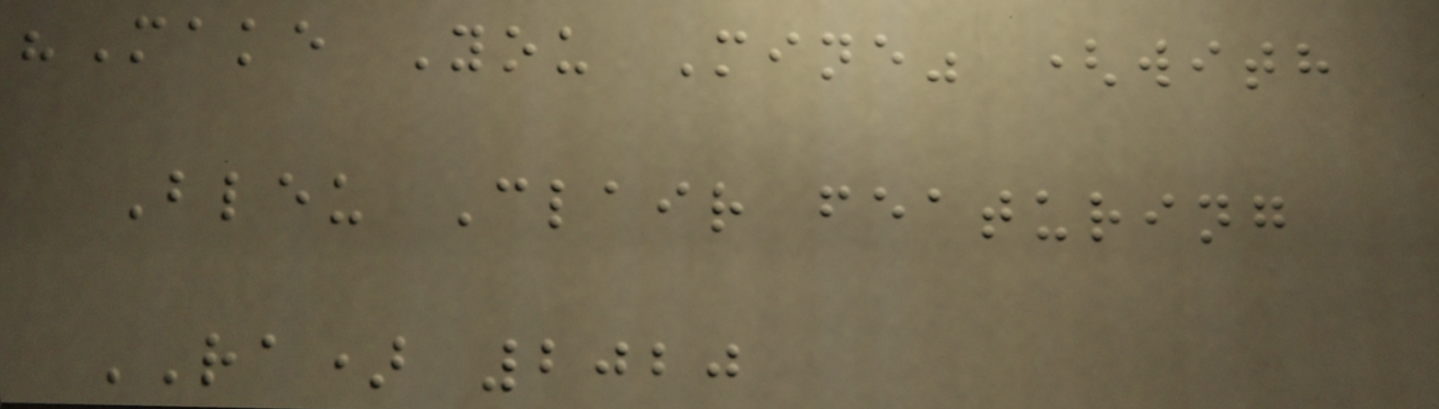"Make You Mine" (with
Bleu Clair featuring
RA) 2020
